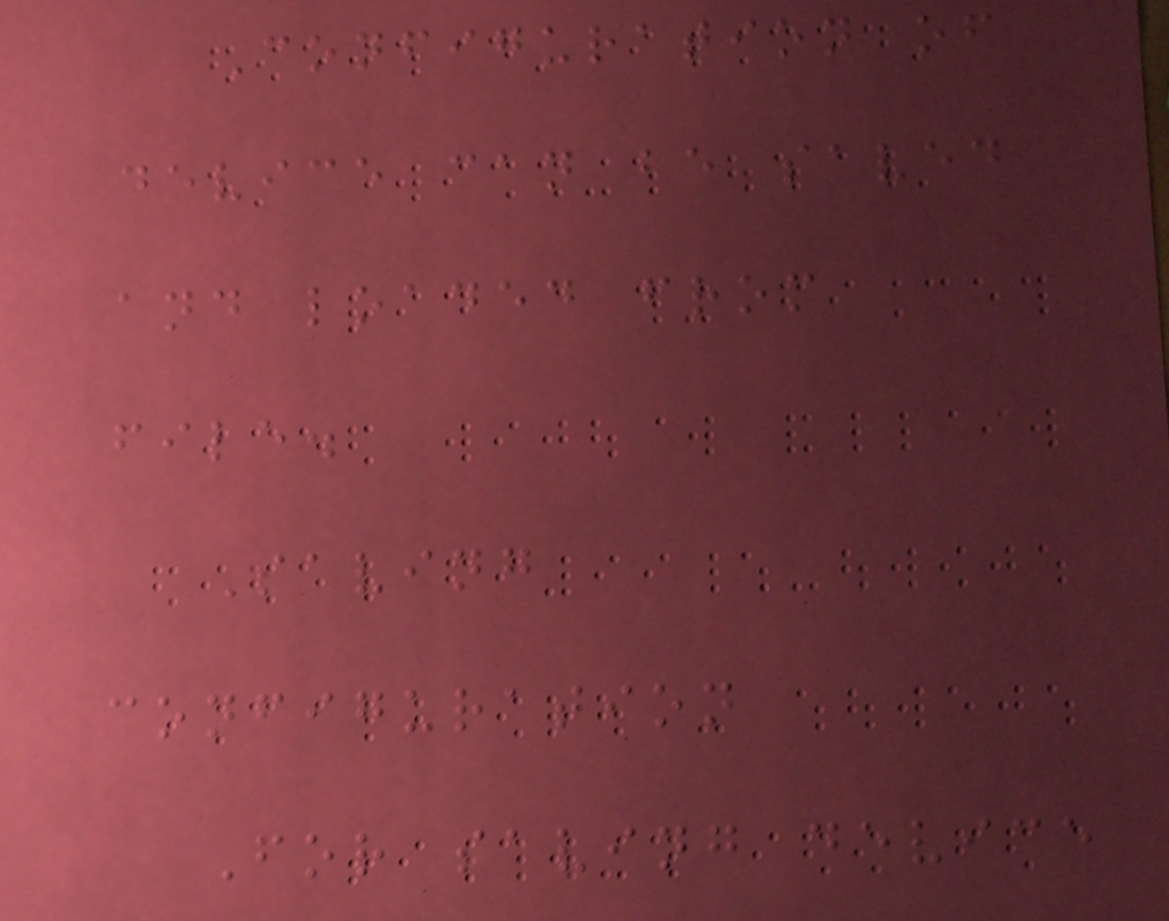Configuration of
device can be saved
and loaded from
file.
Saving
configuration
For saving device
